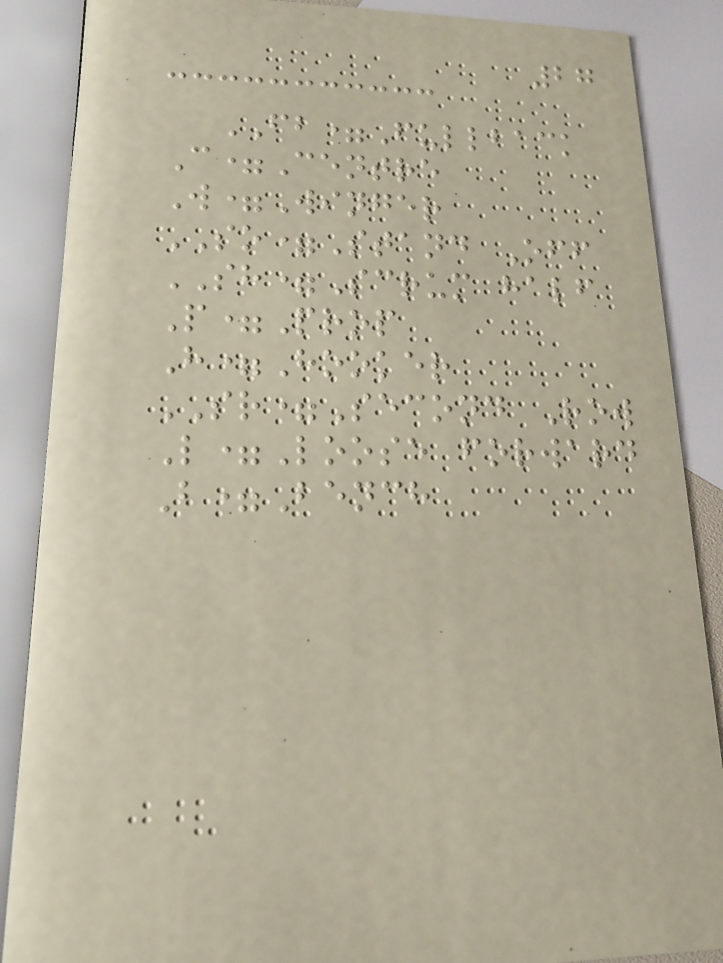27
FB=Fullback
C=Centre
W=Winger
SO=Stand Off
SH=Scrum half
P=Prop
H=Hooker
SR=Second Row
L=Loose forward
B=Bench
